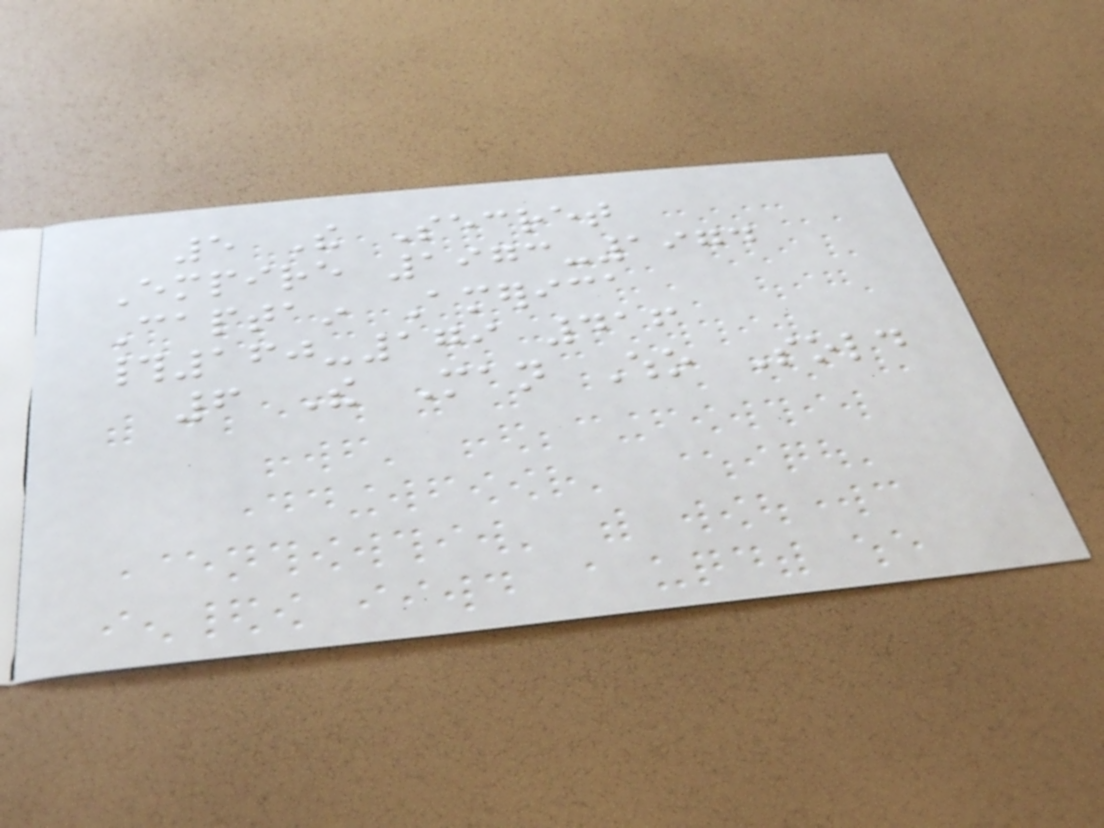5 The Secret
Empire 1973-1974
Captain America
#160-179 416
6 The Man Who Sold
